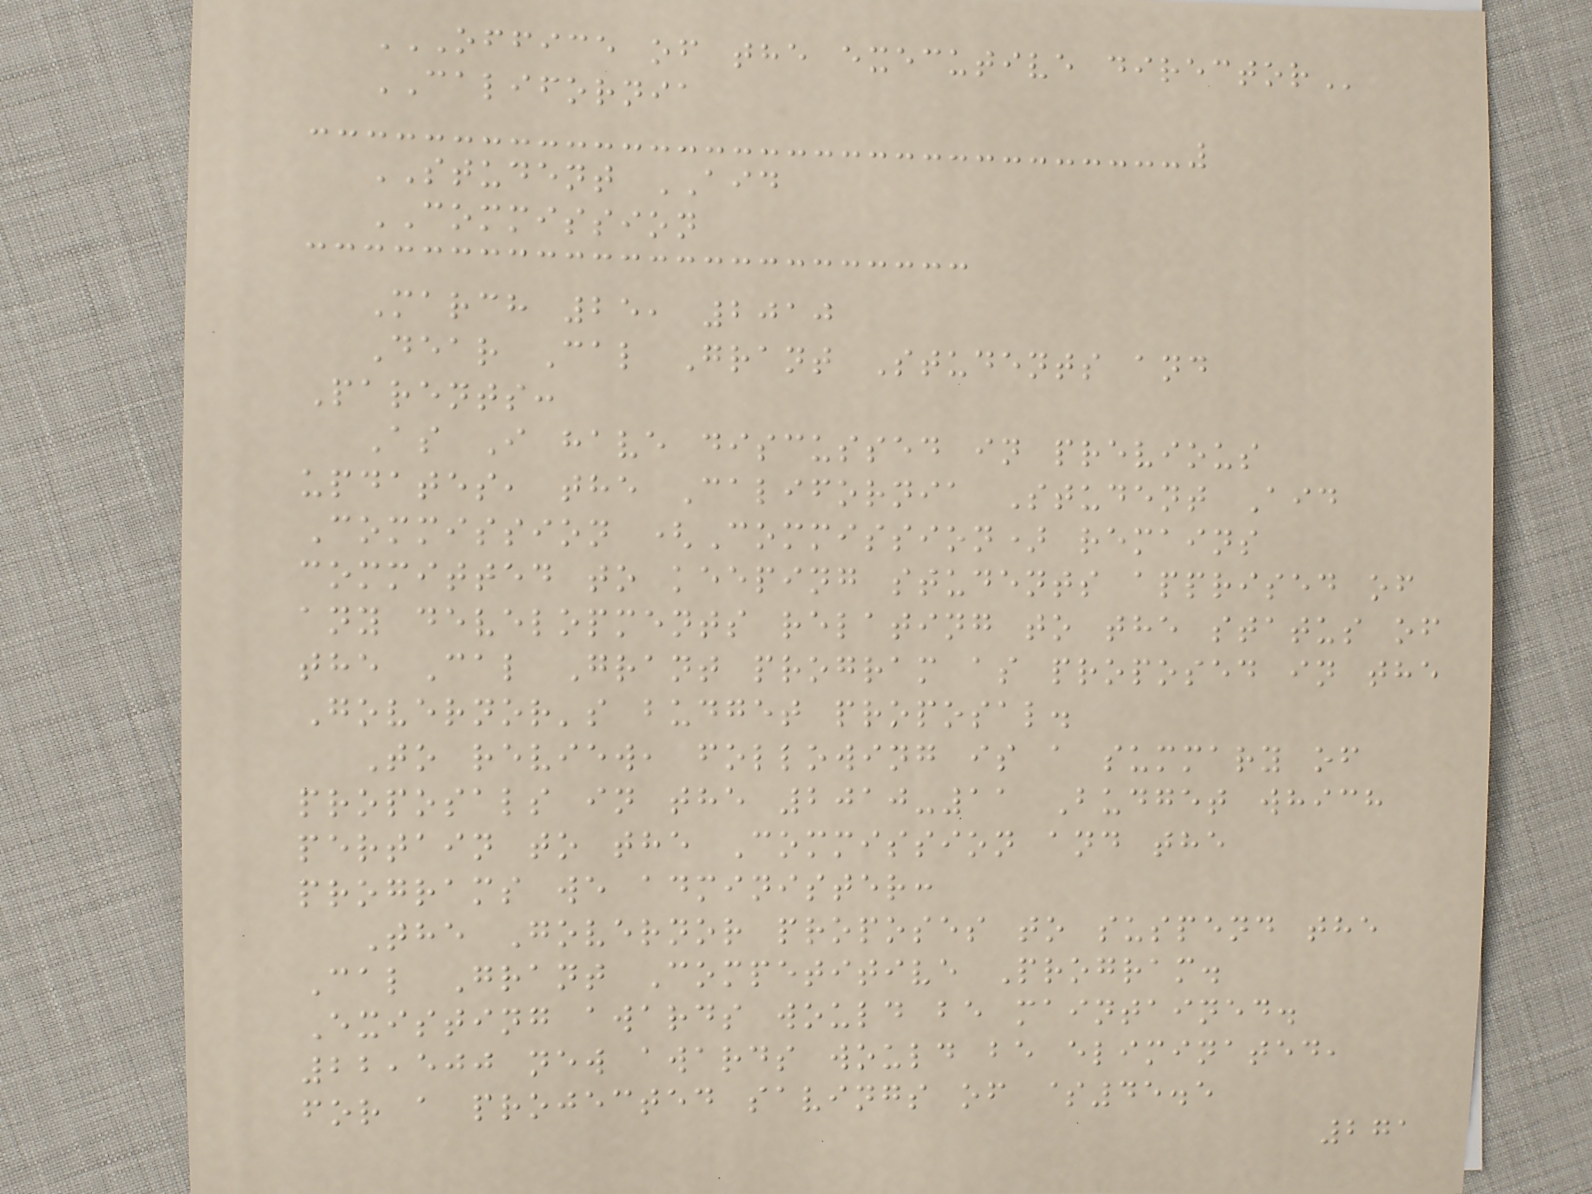OFFICE OF THE EXECUTIVE DIRECTOR
CALIFORNIA
STUDENT AID
COMMISSION
March 25, 2010
Dear Cal Grant Students and
Parents:
As I have discussed in previous
updates, the California Student Aid
Commission (Commission) remains
committed to keeping students apprised of
any developments relating to the status of
the Cal Grant program as proposed in the
Governor's budget proposal.
To review, following is a summary of
proposals in the 2010-11 Budget which
pertain to the Commission and the
programs we administer:
The Governor proposes to suspend the
Cal Grant Competitive Program.
Existing awards would be maintained.
22,500 new awards would be eliminated,
for a projected savings of $45.5
271
